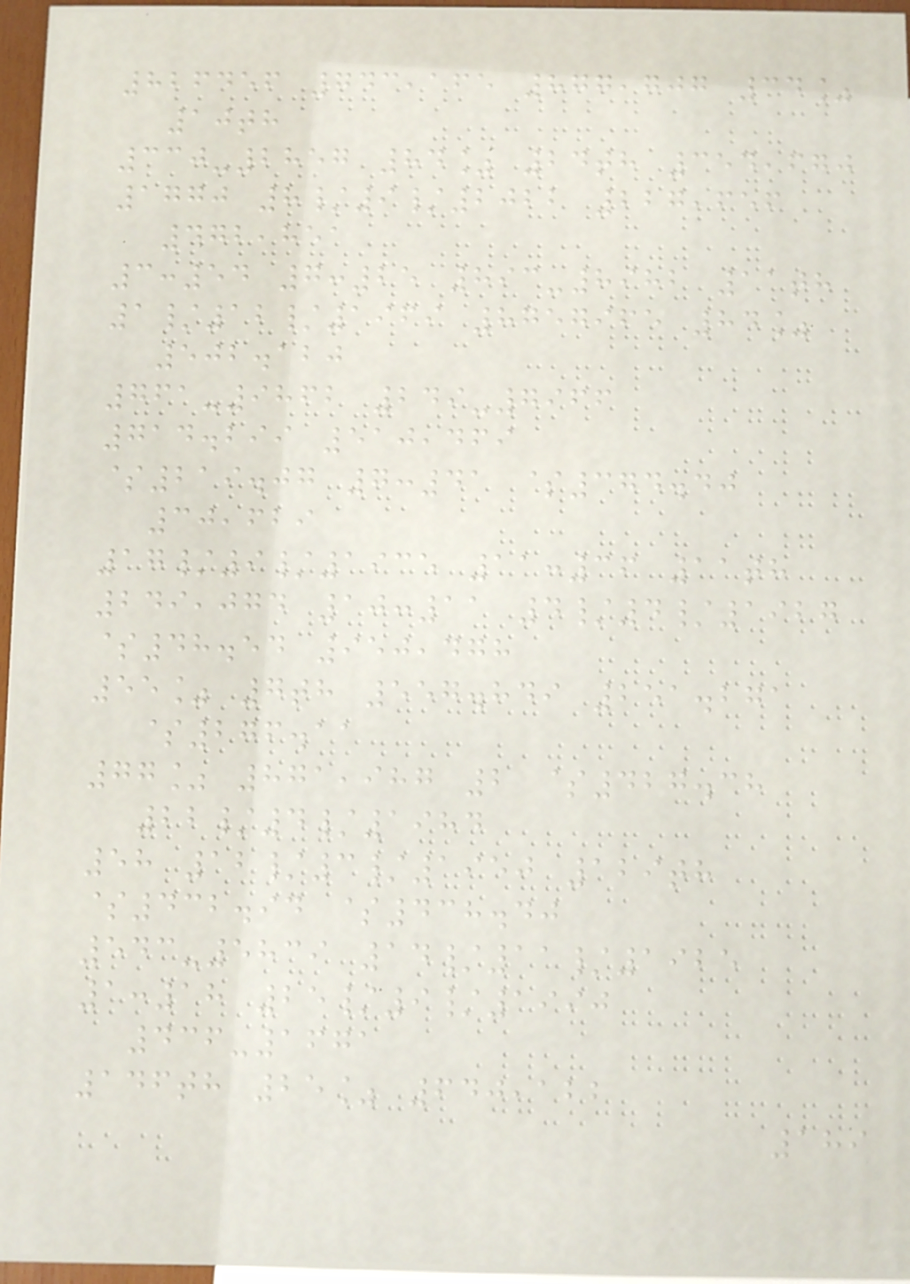826456 743,165 877,707 34%
10th
330-2857 84% 24th 354,670
1770 8/9/2022 227,656
472,851
3:54 7:25 893-8982 11th
1/12/1969 8757965 84%
502.120
761-9862 249-7966
714.299 510,469
$219.07 7:41 $374.40
30,629
17/9/1935 11:36 11th
249,074 10:11 4/4/1927
$48.54 950,478
55% 7th 557.849 251.271
$276.11
77% 871,987 2 $427.38
22/4/1984
58 12/3/1950 129th
$432.94 $438.40
543-5839 14/11/1925
1:18 25/9/1990
436-1671
146th 25% 640,122
189
